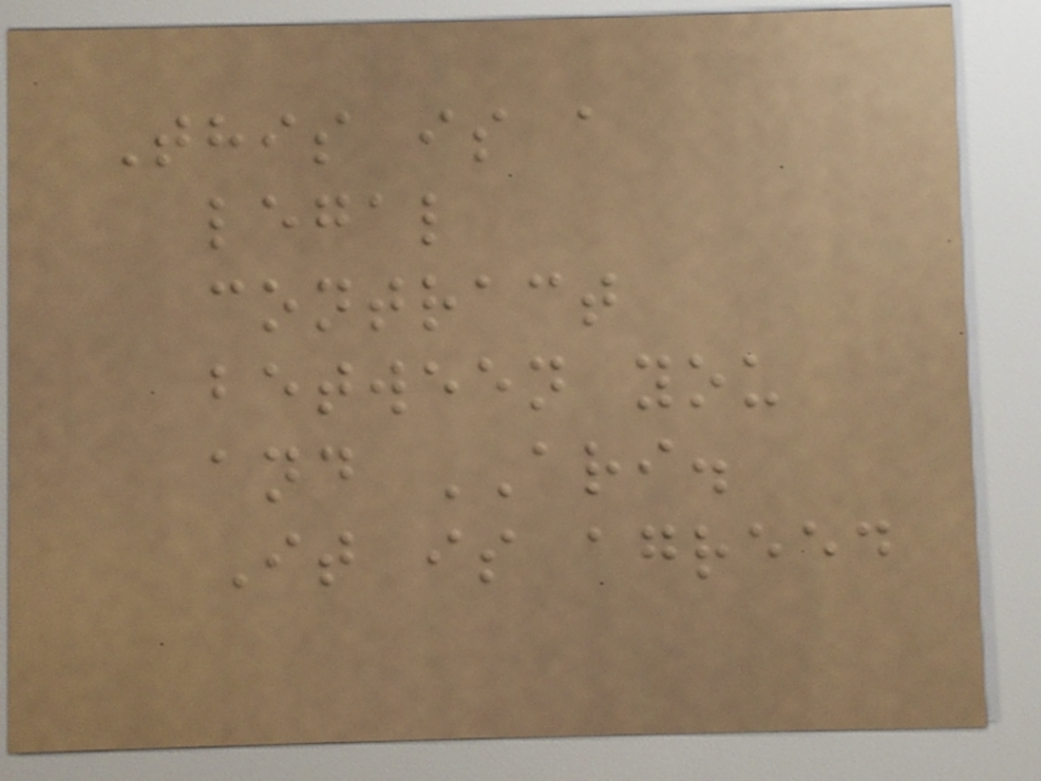This is a
legal
contract
between you
and ARI.
It is agreed
